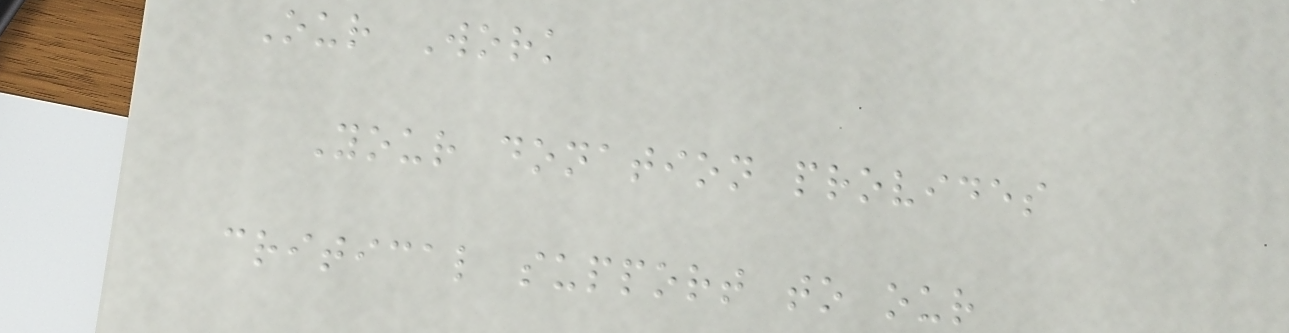Our Work
Your donation provides
critical support to our
